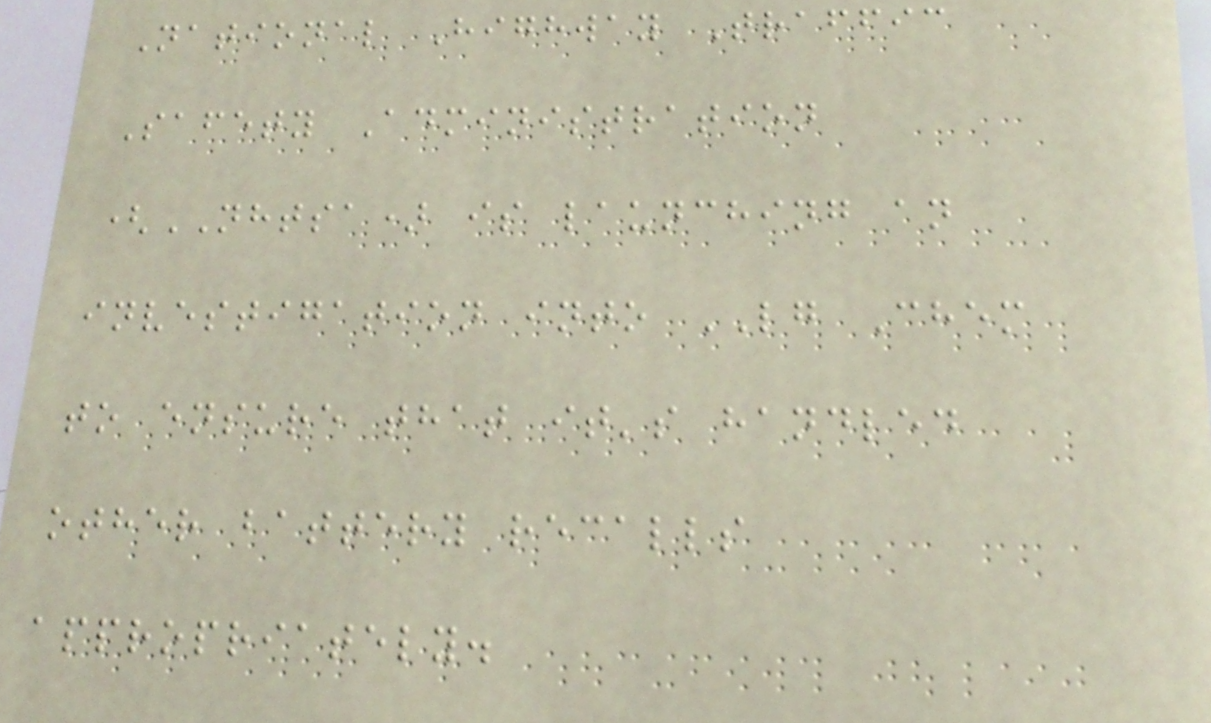National Highway Traffic
Safety Administration
(NHTSA) is launching an
investigation into LG Chem
to ensure that it's handled
other battery recalls
appropriately.
